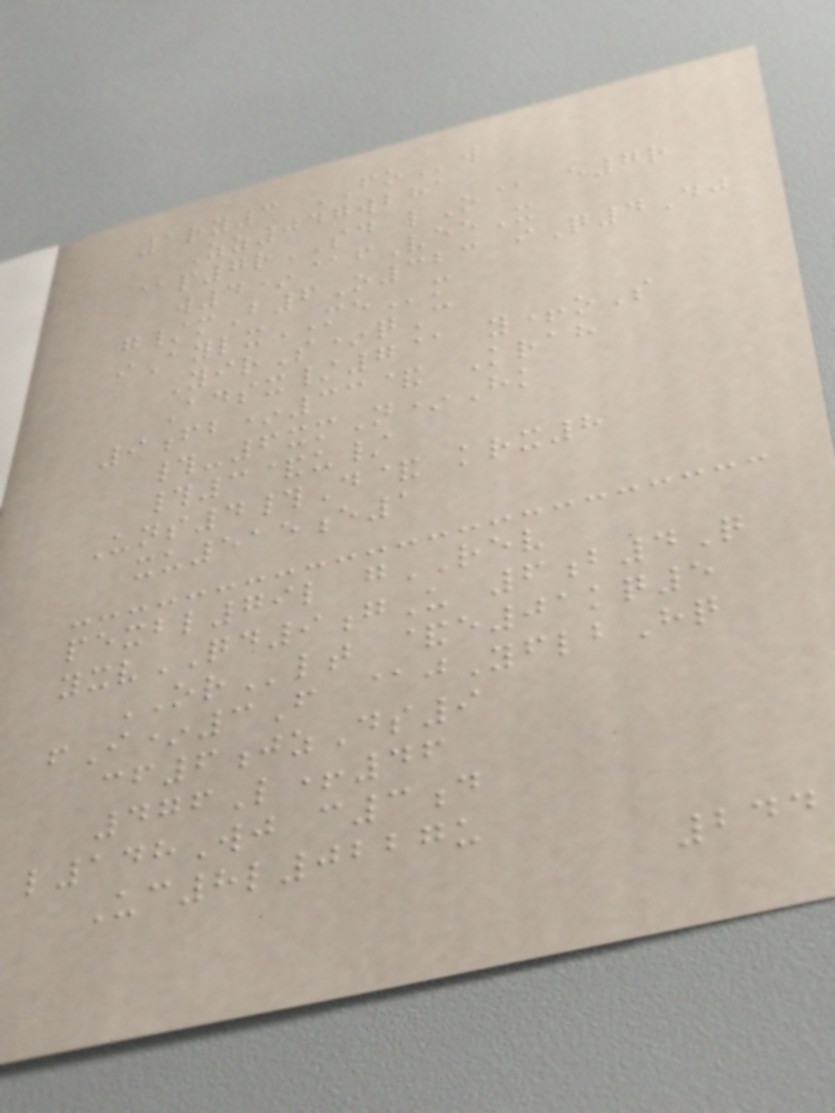1ry3 FOw
Zz047wbha
@p7rSD lO@ e7r
w4*@fVeeX
g/mB6O323 iQ4Dj
iAylxMEm
YirS*qC
Adsx/7@ y+oS
9fb*33& Krah
#-6xmN*Hk
#3&u/
Uns4#D& krx8
xu515e1
pexbl79l gREV
yxvQD9gU 6b4Q
ORlt &e01kq5
fI*3F @jYflbHq
cf6jzDs9
476L+46
l148Wj c3d
Uc8l0227u
244
